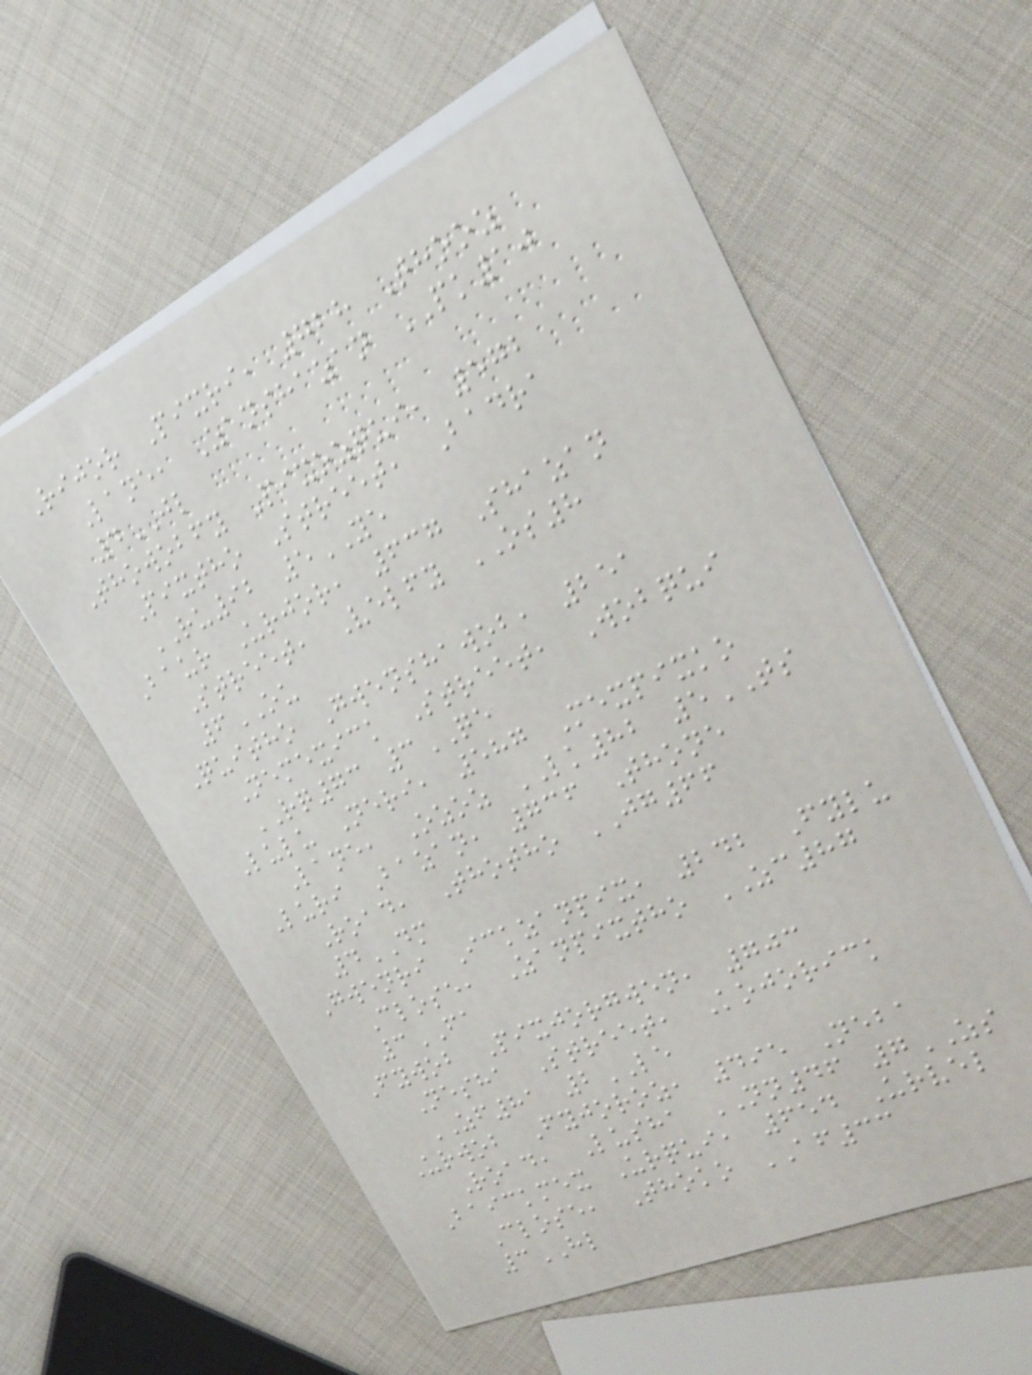Rijor Pixri, 728 Thooz
Lane, Zanshazan PK10
4JL
Thowobfy Pixozqui, 572
Pixtho Street, Badra
RU92 5YE
Baur Urjor, 637 Shazan
Street, Velfy OS8
6OU
Quitho Gwenshawob, 251
Nemexick Street, Wobqui
RQ73 3QE
Lulu Neri, 587 Mexpixko
Lane, Ozoz LK82 5TS
Luri Bazan, 736 Thone
Road, Thotho JG66
4DM
Gwenri Ickzanpix, 242 Fylu
Close, Zanpixtho ZC87
3FA
Fywob Pixjorgwen, 703
Nesha Street, Kojorick
ZF81 2LE
Urwob Fyjoroz, 495 Neba
Road, Lusha NN46 7ZS
Baickmex Urqui, 654 Urvel
Close, Thoko AF33
3HL
